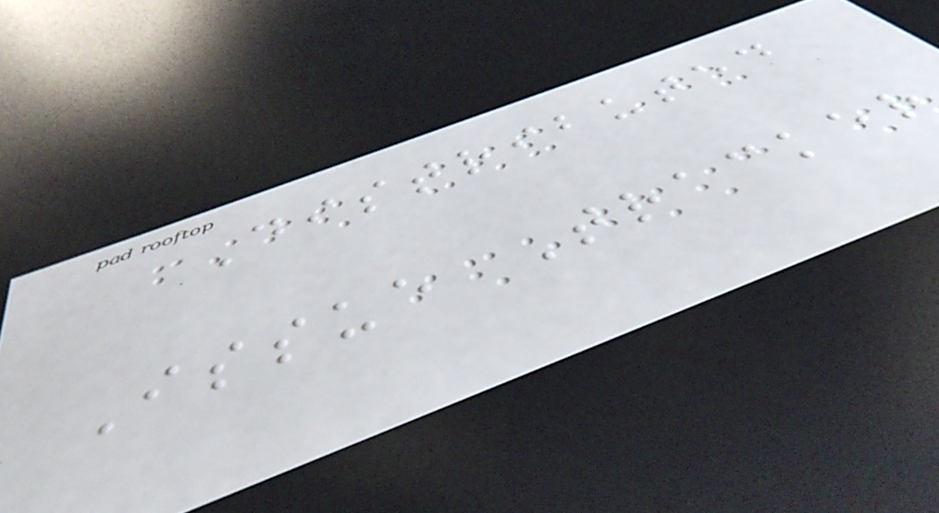Distributed
Issue Tracker
